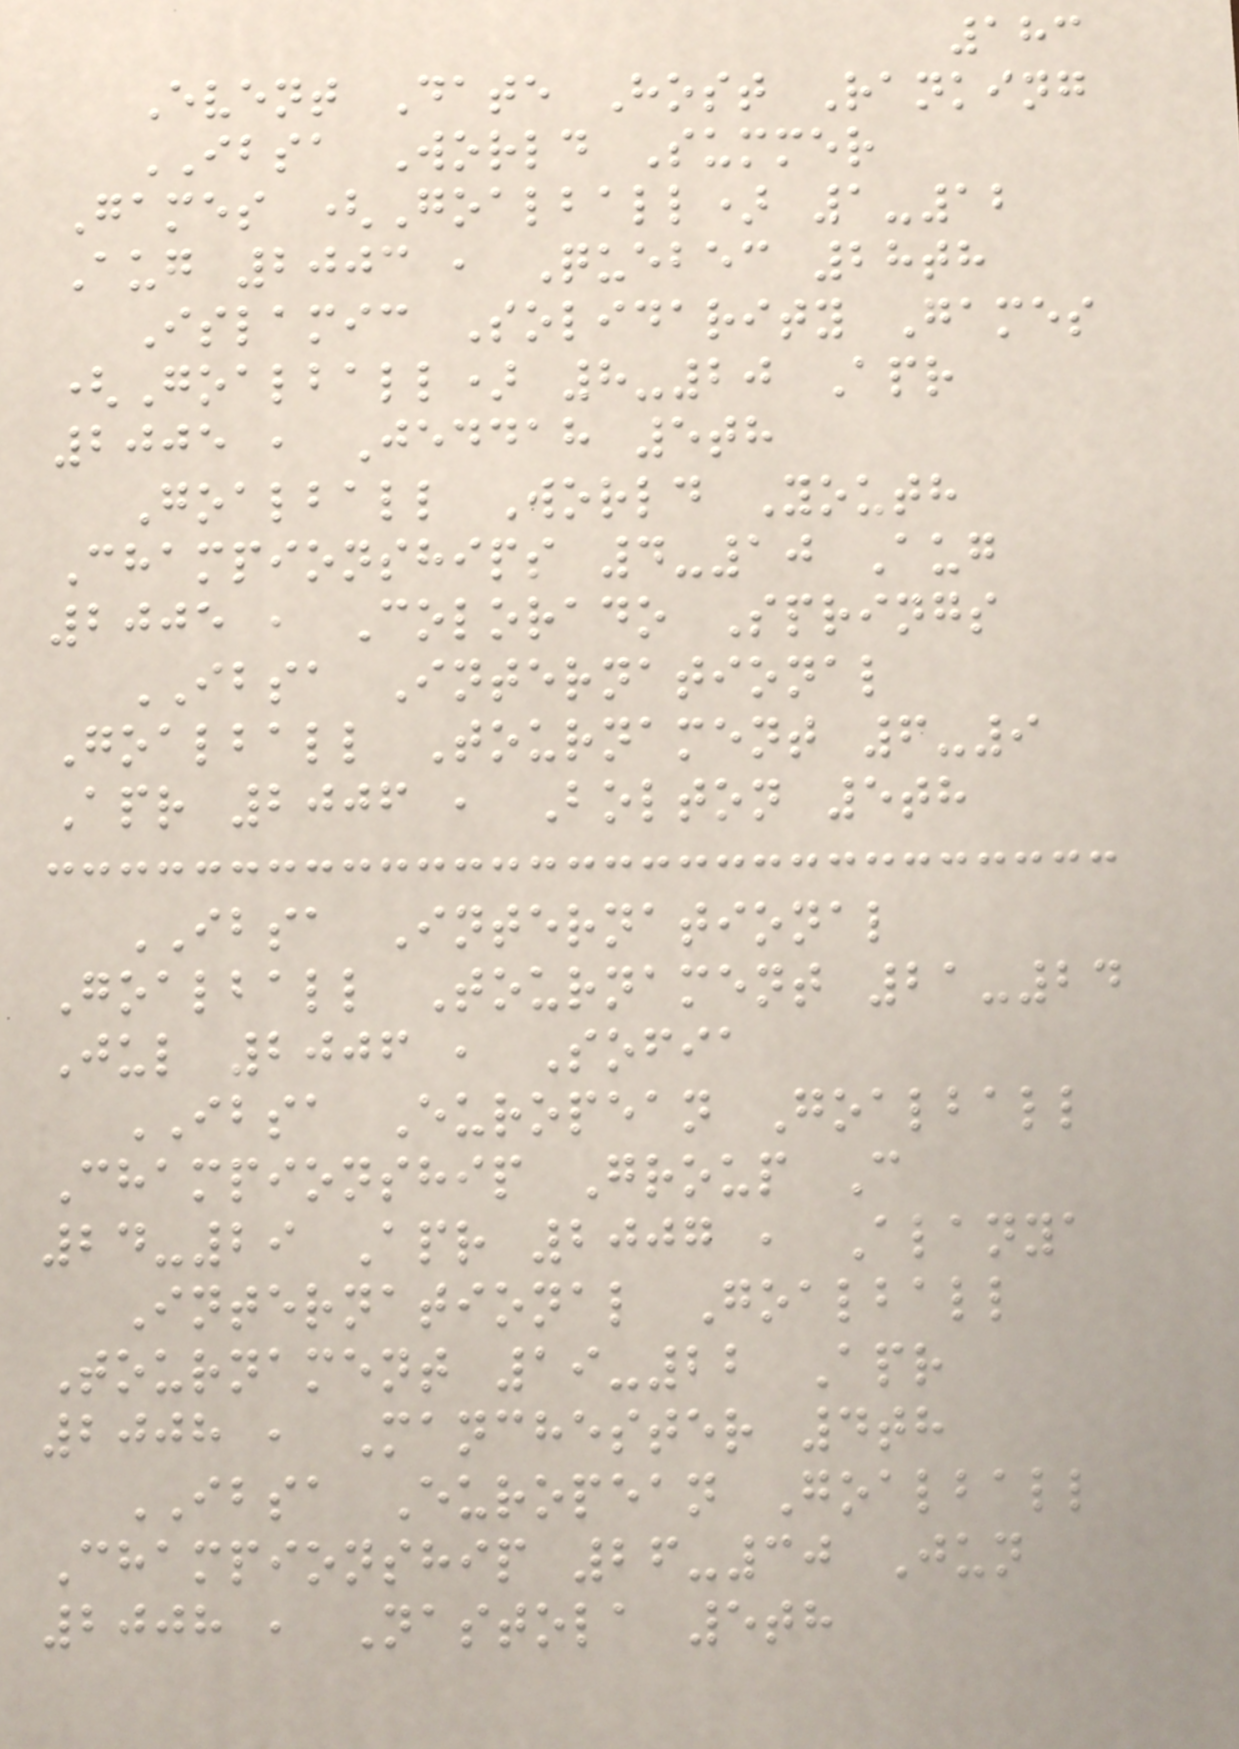183
Event Date Host Ranking
IBSA World Summer
Games (Goalball) 1-12
Aug 2003 , Quebec 28th
Islamic Solidarity Games
(Goalball) 8-20 Apr
2005 , Jeddah 5th
Goalball World Youth
Championships 4-10 Aug
2005 , Colorado Springs
IBSA International
Goalball Tournament 6-9
Apr 2006 , Bolton 5th
IBSA International
Goalball Tournament 21-24
Jul 2006 , Sofia
IBSA European Goalball
Championship Group C
24-29 Apr 2007 , Alanya
International Goalball
Tournament 19-22 Apr
2008 , Manchester 4th
IBSA European Goalball
Championship 26-30 Jun
2008 , Nastola 5th
